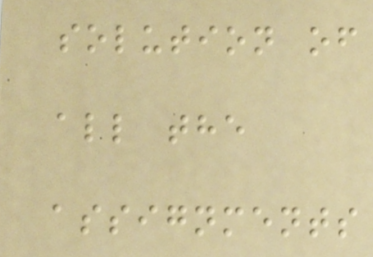solution of
all the
assignments
